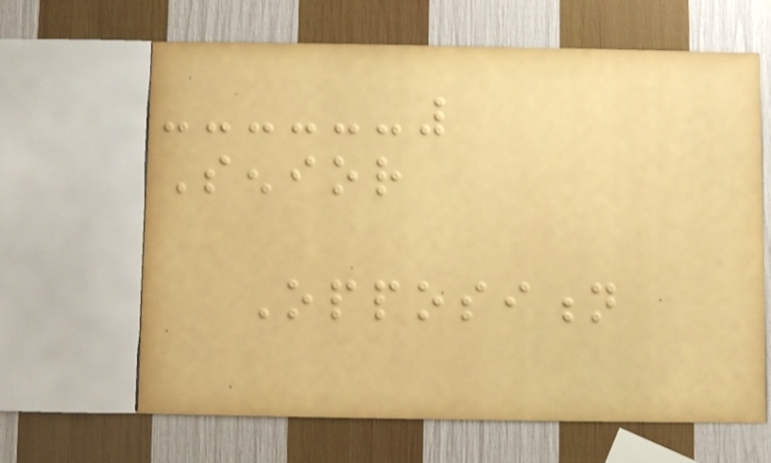Senior
Opposition
